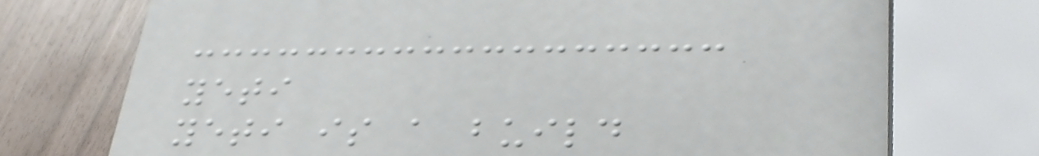yeti
yeti is a build
